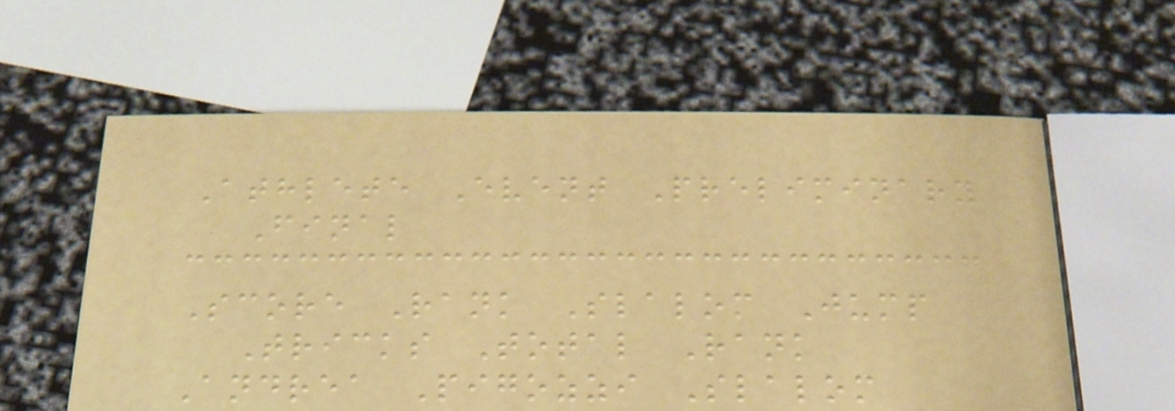Athlete Event Preliminary
Final
Score Rank Slalom Jump
Tricks Total Rank
Andrea Pigozzi Slalom
